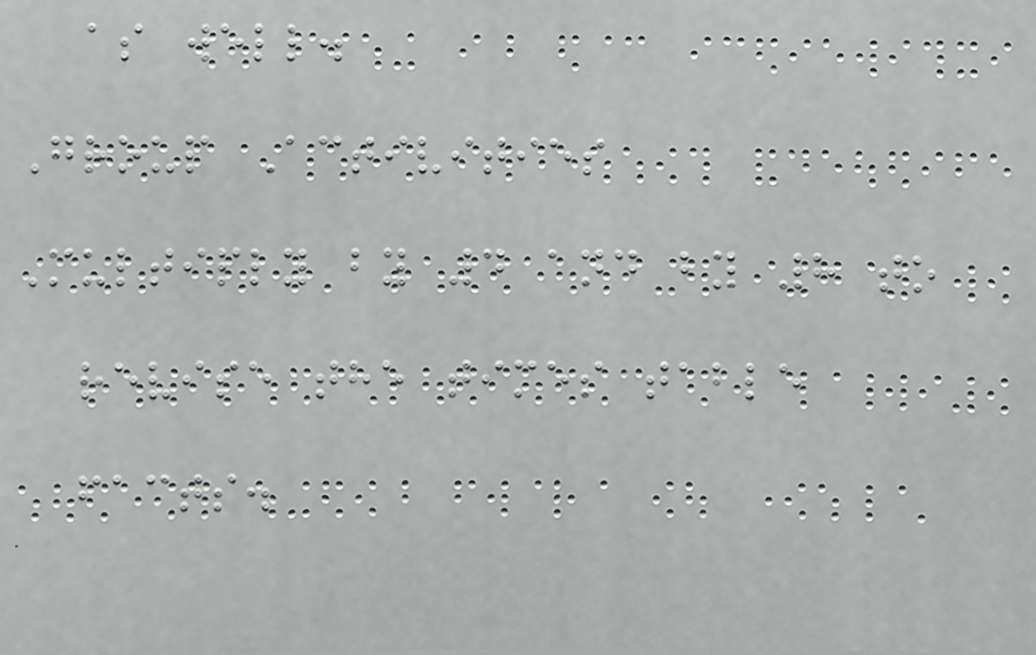as well.
Group Activities
Multiply by 4 and by 8 to
revise the times table
facts.
